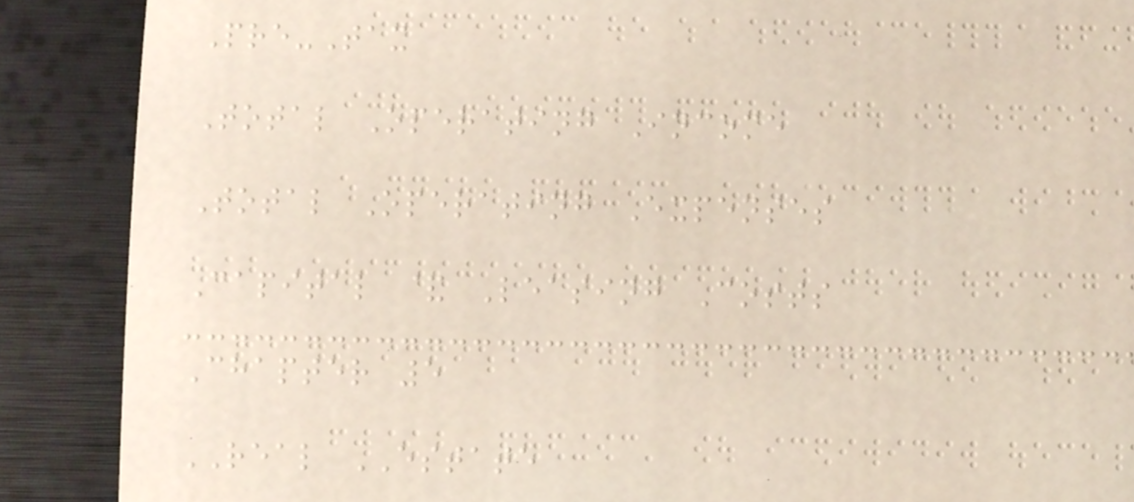Pre-Tax
Total Operating Income
Total Operating Expenses
Capital & Leasing Costs
Chapter 5
REAL ESTATE
